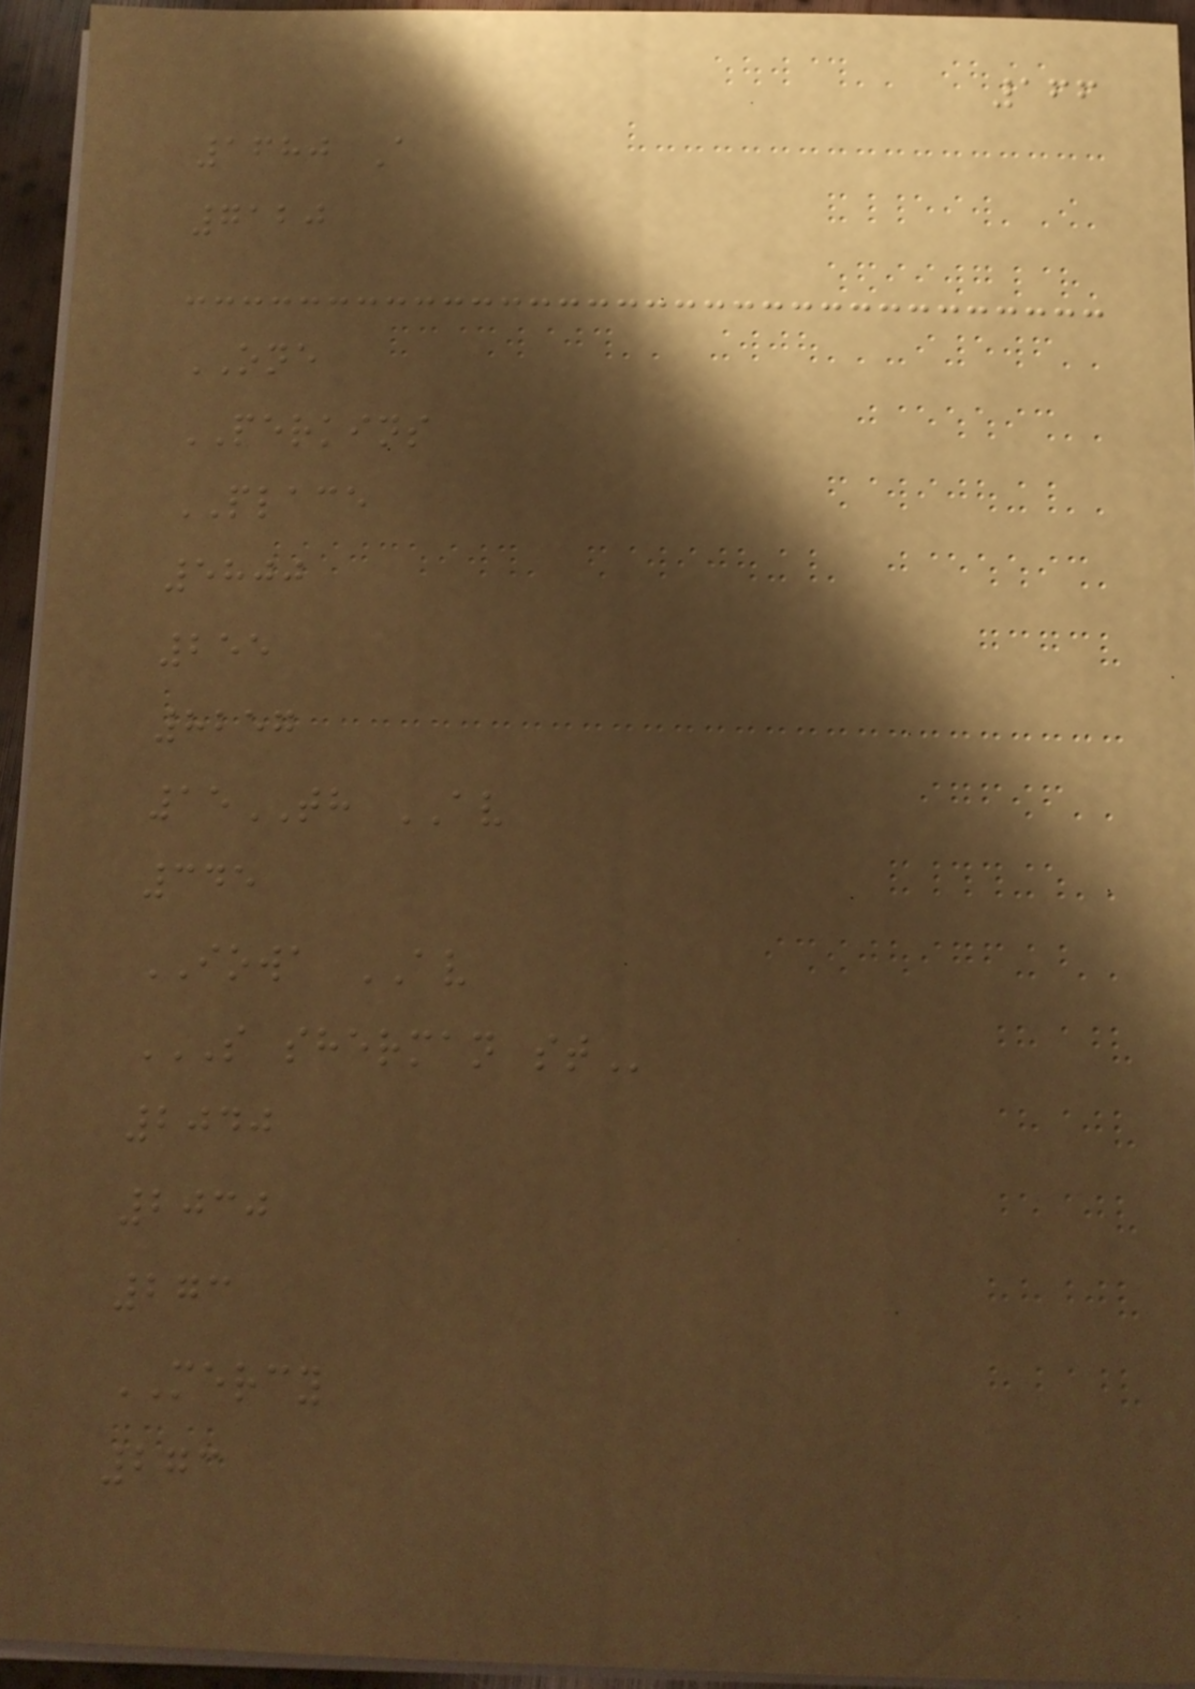166
1680 A
7120
ONE
PERKINS
PLACE
5800
255
8257
15TH AV
345
IOWA AV
S SHERMAN ST
2040
2030
273
MERCY
273
